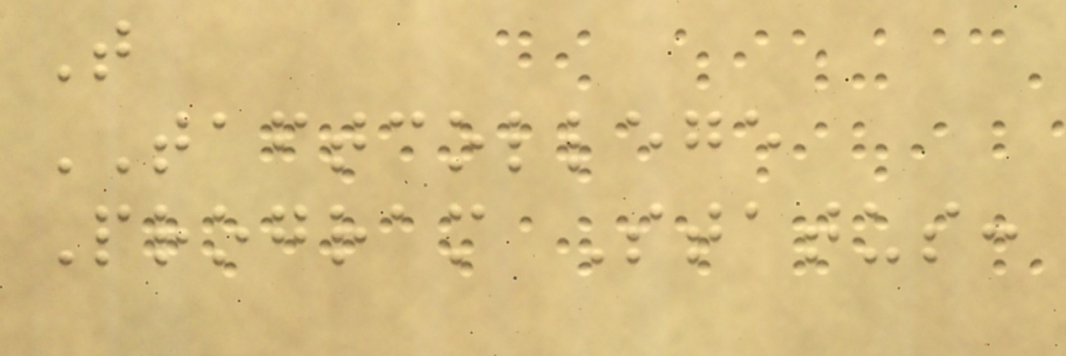T
TAFTCOLLEGE
Program Status:
